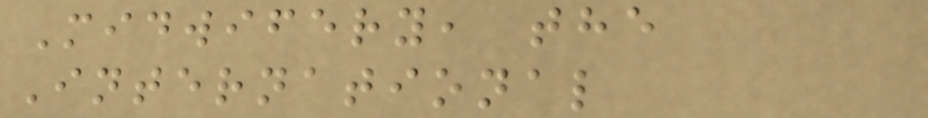Midwifery, the
International
